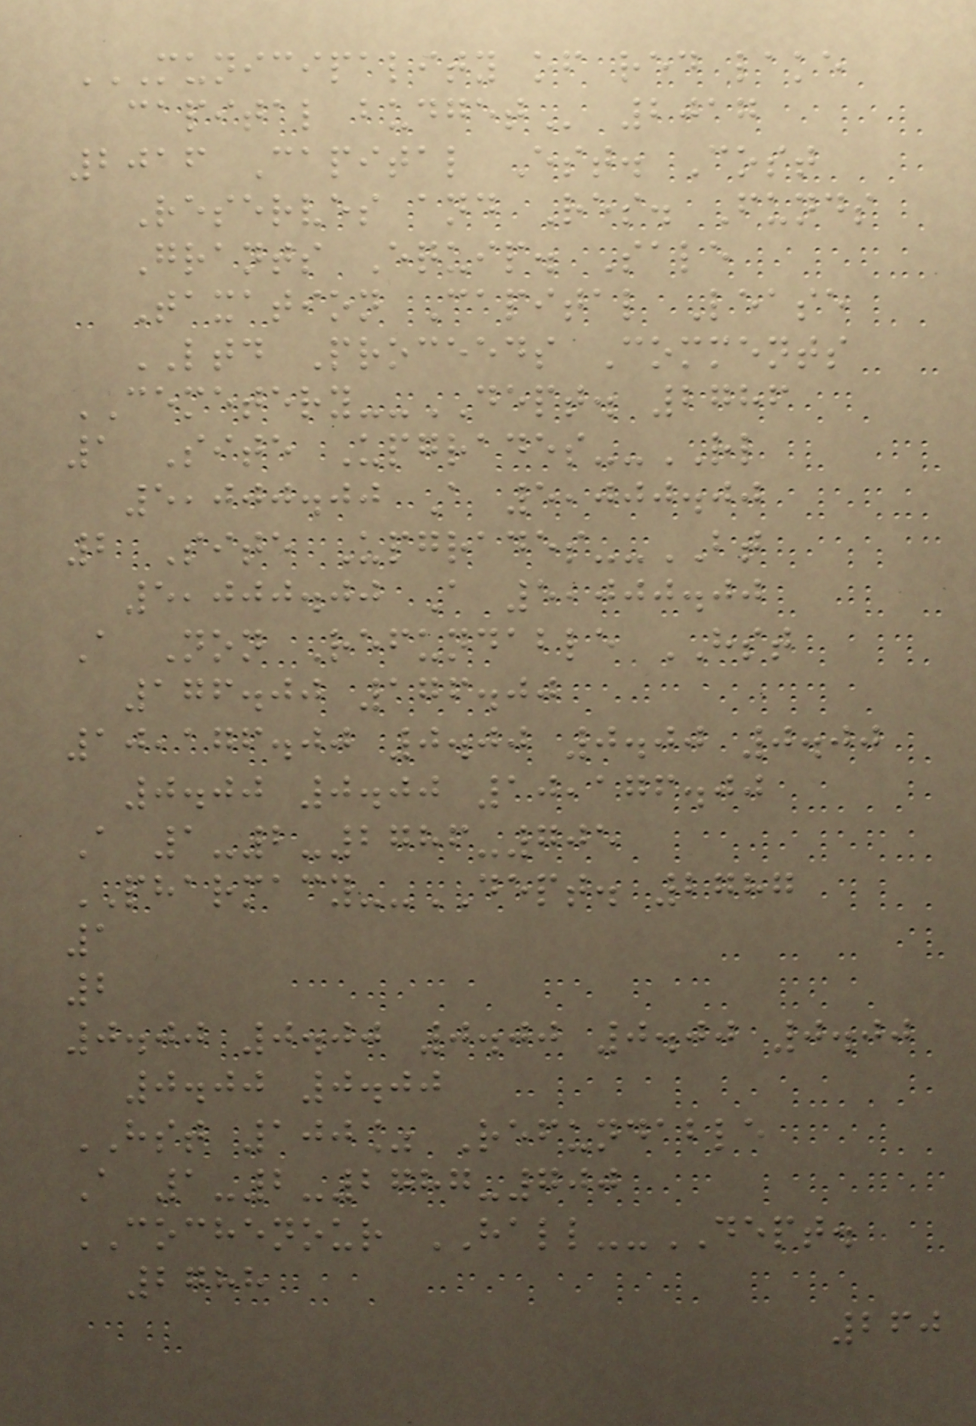MUNICIPALITY OF RED LAKE
CAPITAL BUDGET 2017
2016 Capital Est. Cost
Reserves and Res. Funds
Grants Equip. Sale
Taxation Capital Lease
LTD Proceeds Comments
CEMETERY--DEPT. 2786
1 Site Upgrades--RL
5,000.00 A 5,000.00
2 Site Upgrades--BT
5,000.00 A 5,000.00
A Non Refundable HST
176.00 176.00
10,176.00 0.00 0.00 0.00
0.00 0.00 10,176.00
A 1-2-2786-705
PHARMACY--DEPT. 2787
1
2
0.00 0.00 0.00 0.00 0.00
0.00 0.00
HST 100% Refundable
A 1-2-2787-700
COCHENOUR HALL--DEPT.
2788
260
